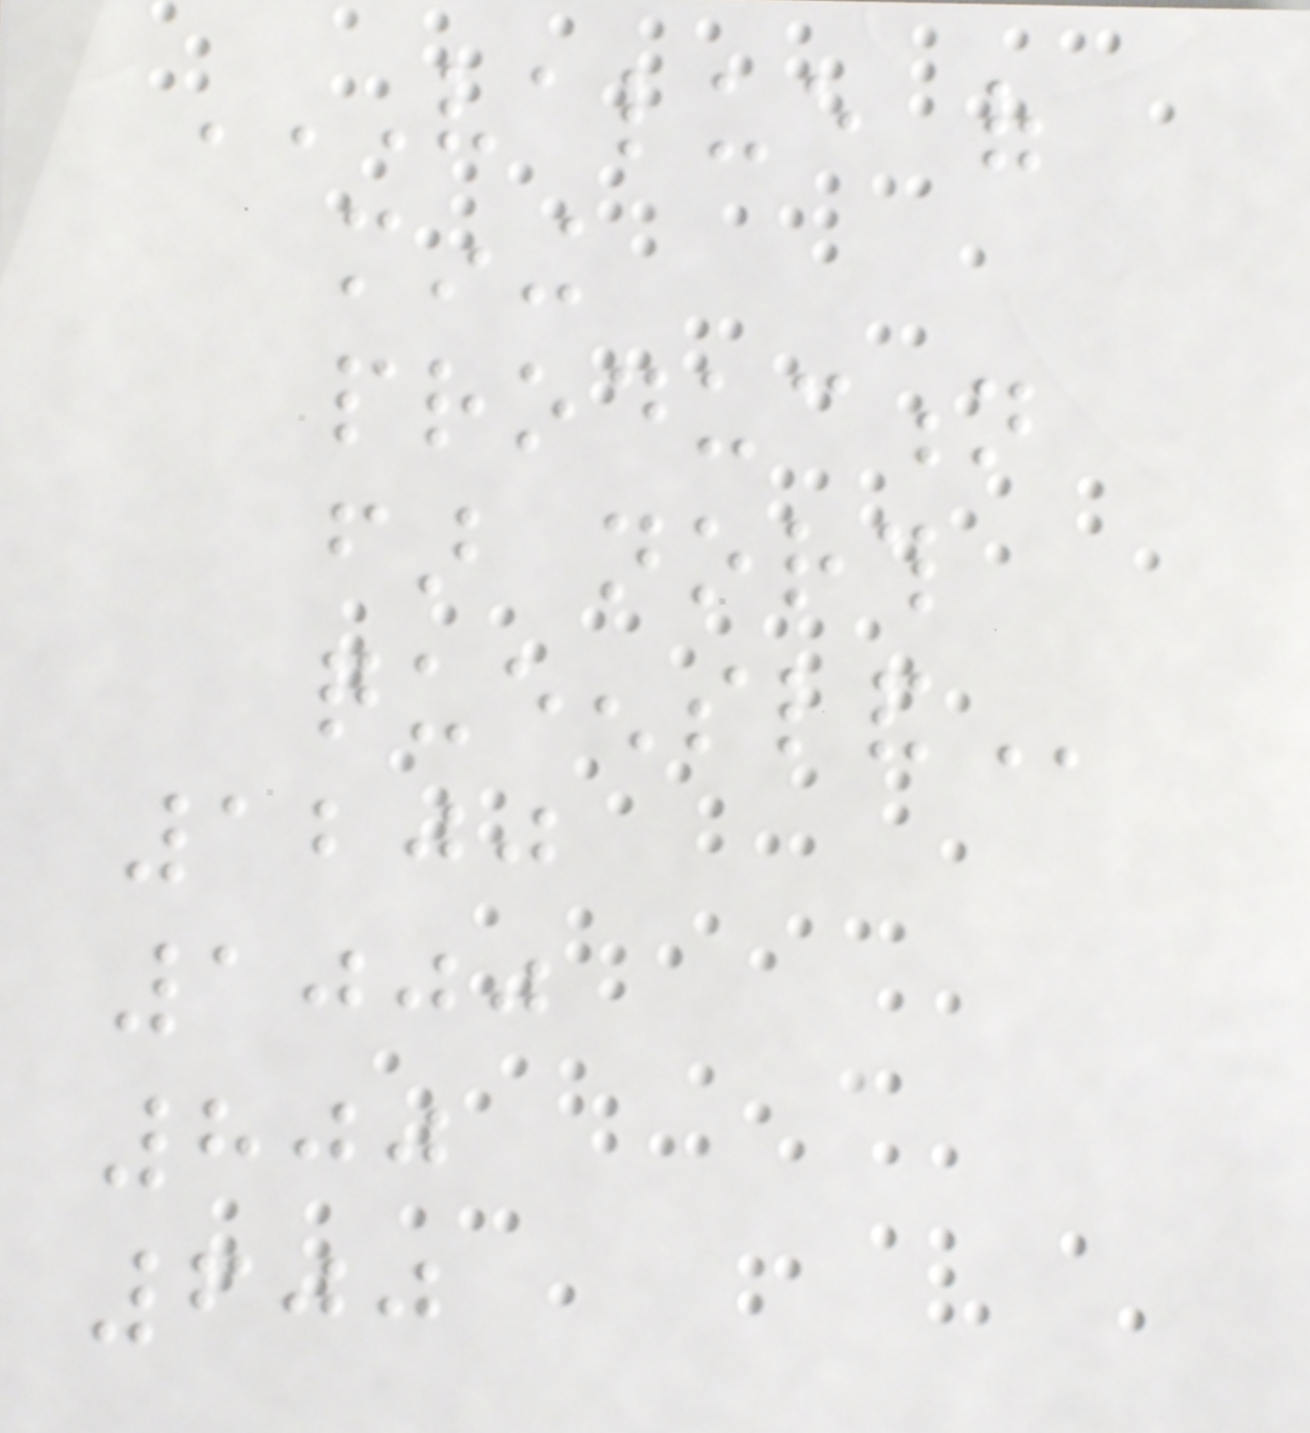VALUE OF
MINING
PRODUCTION
FAR NORTH
QUEENSLAND
1200
1000
800
600
